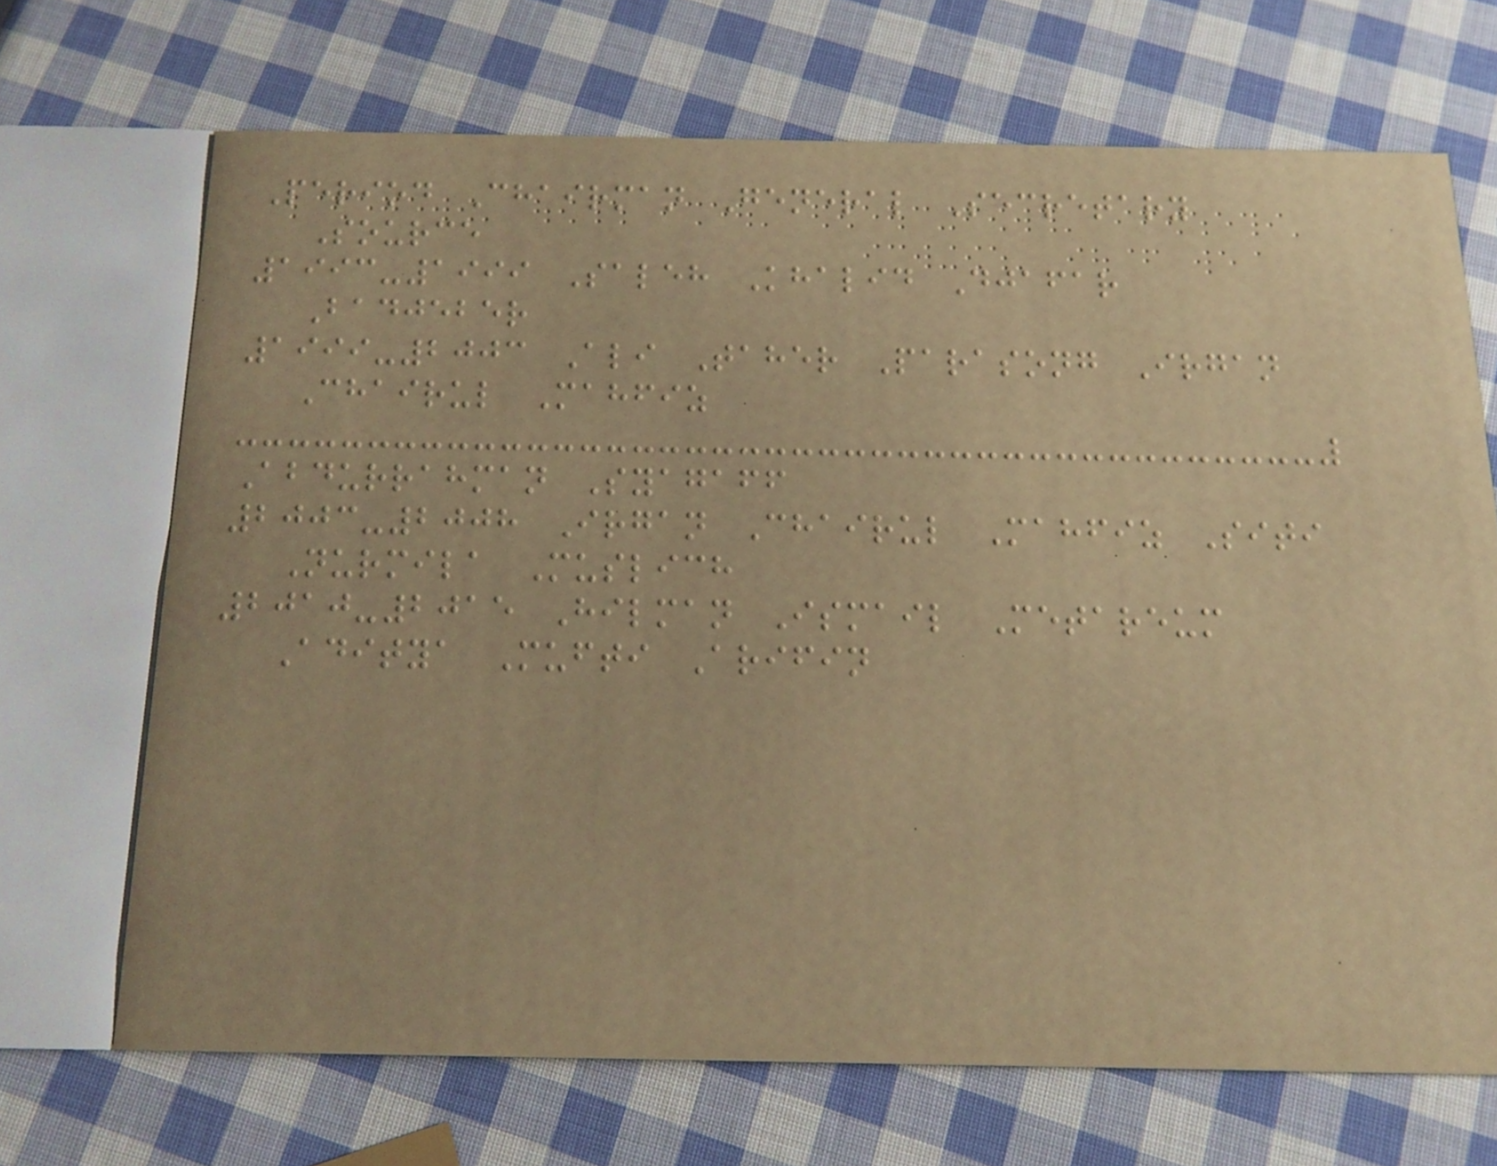Period Chairman General Secretary
Source
1993-1999 Saleh Khalid Djafar
Badjeber
1999-2003 Ali Taher Parasong Irgan
Chairul Mahfiz
Abdurrahman Syagaff
2003-2008 Irgan Chairul Mahfiz Siti
Nurmila Muslich
2010-2015 Hilman Ismail Metareum
Aditya Mufti Arifin
